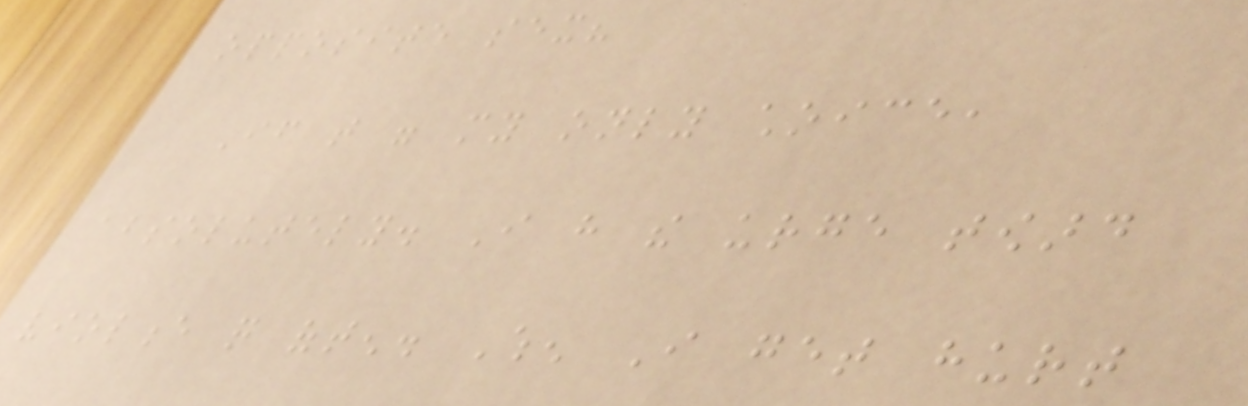opposite sex?
If that were my only choice,
absolutely. I have the urge toward
violence quite often. When I get hurt
